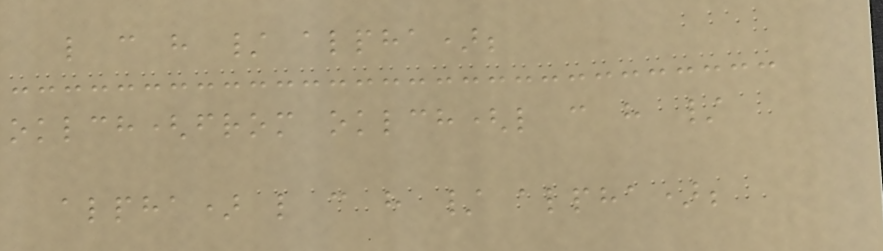l c h / alpha);
oklch(from oklch(l c h /
alpha) l c h / alpha);
